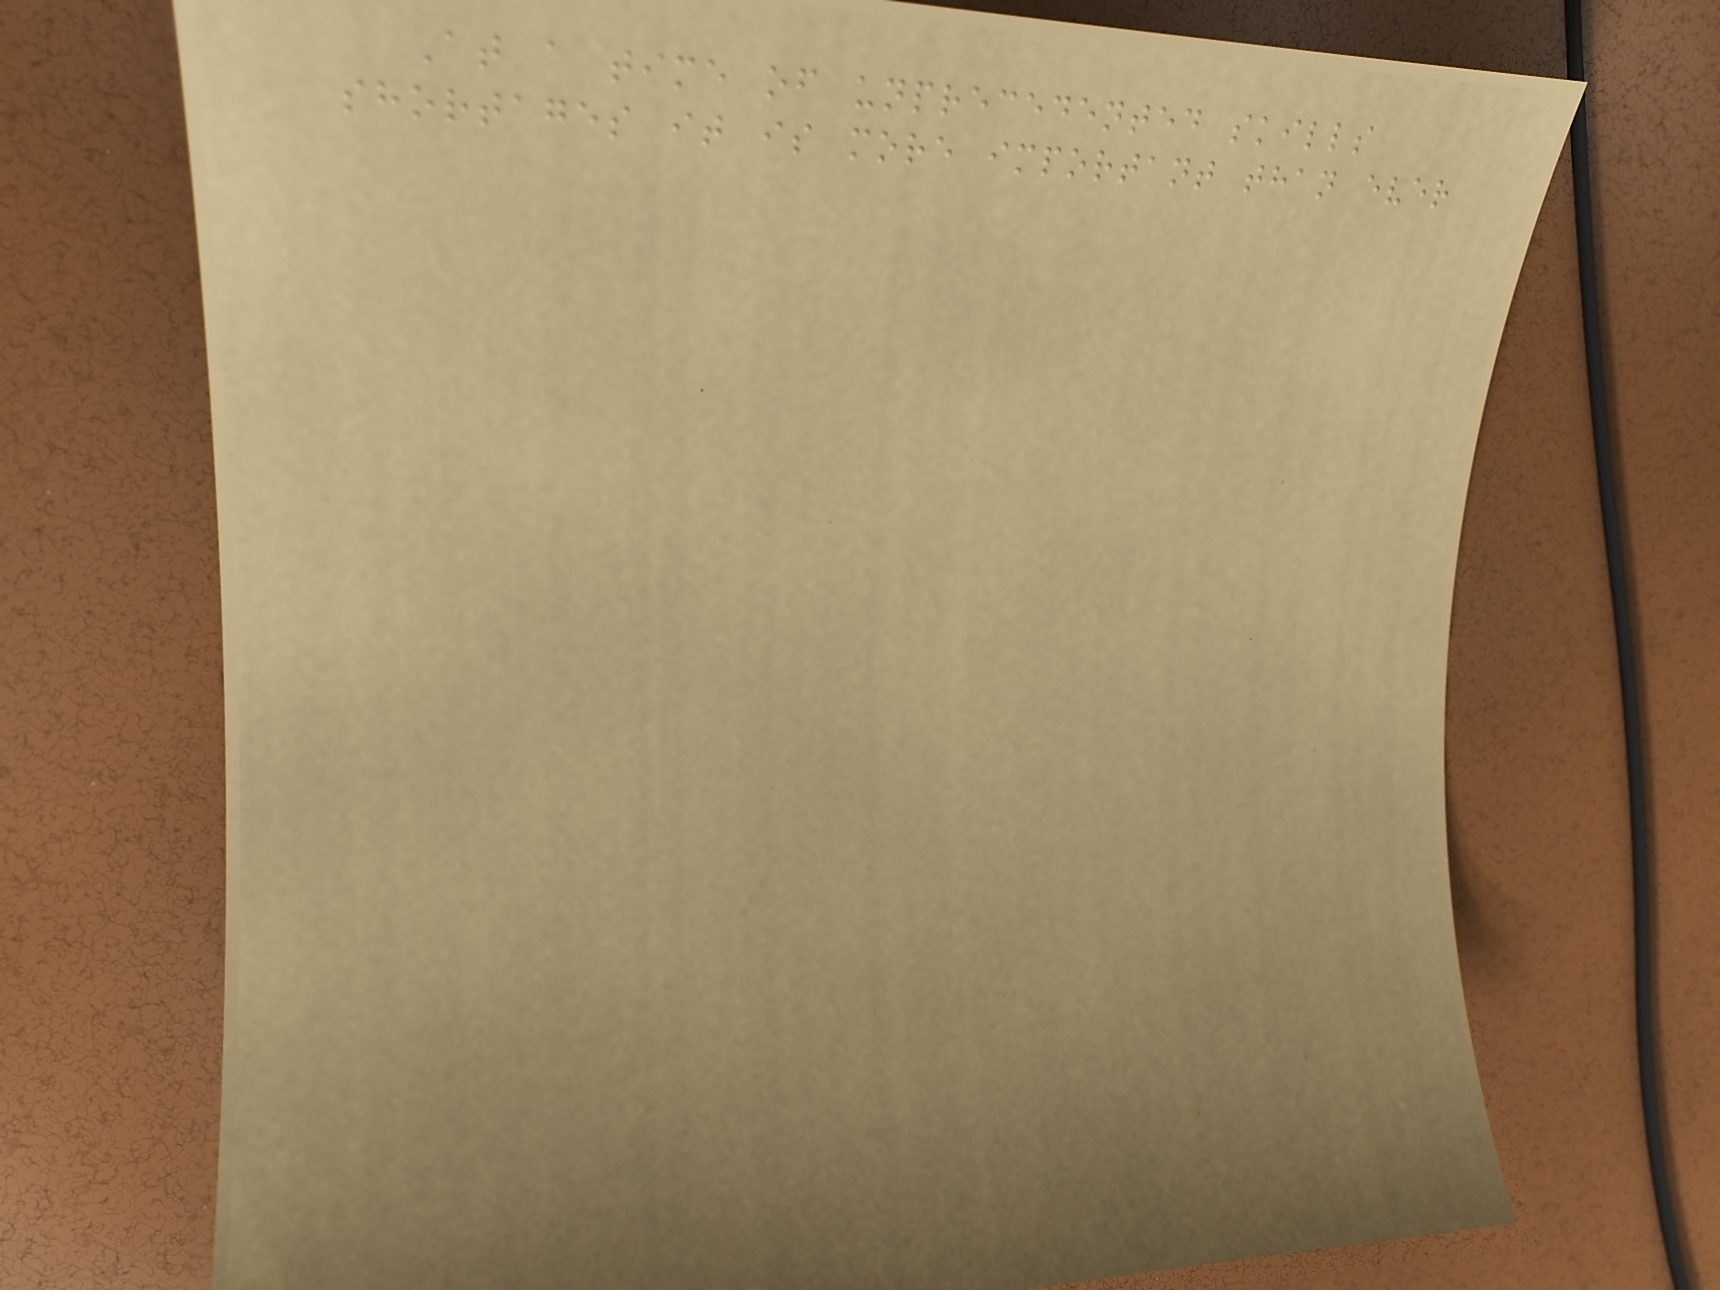At a time of unprecedented skills
shortages it is more important than ever
